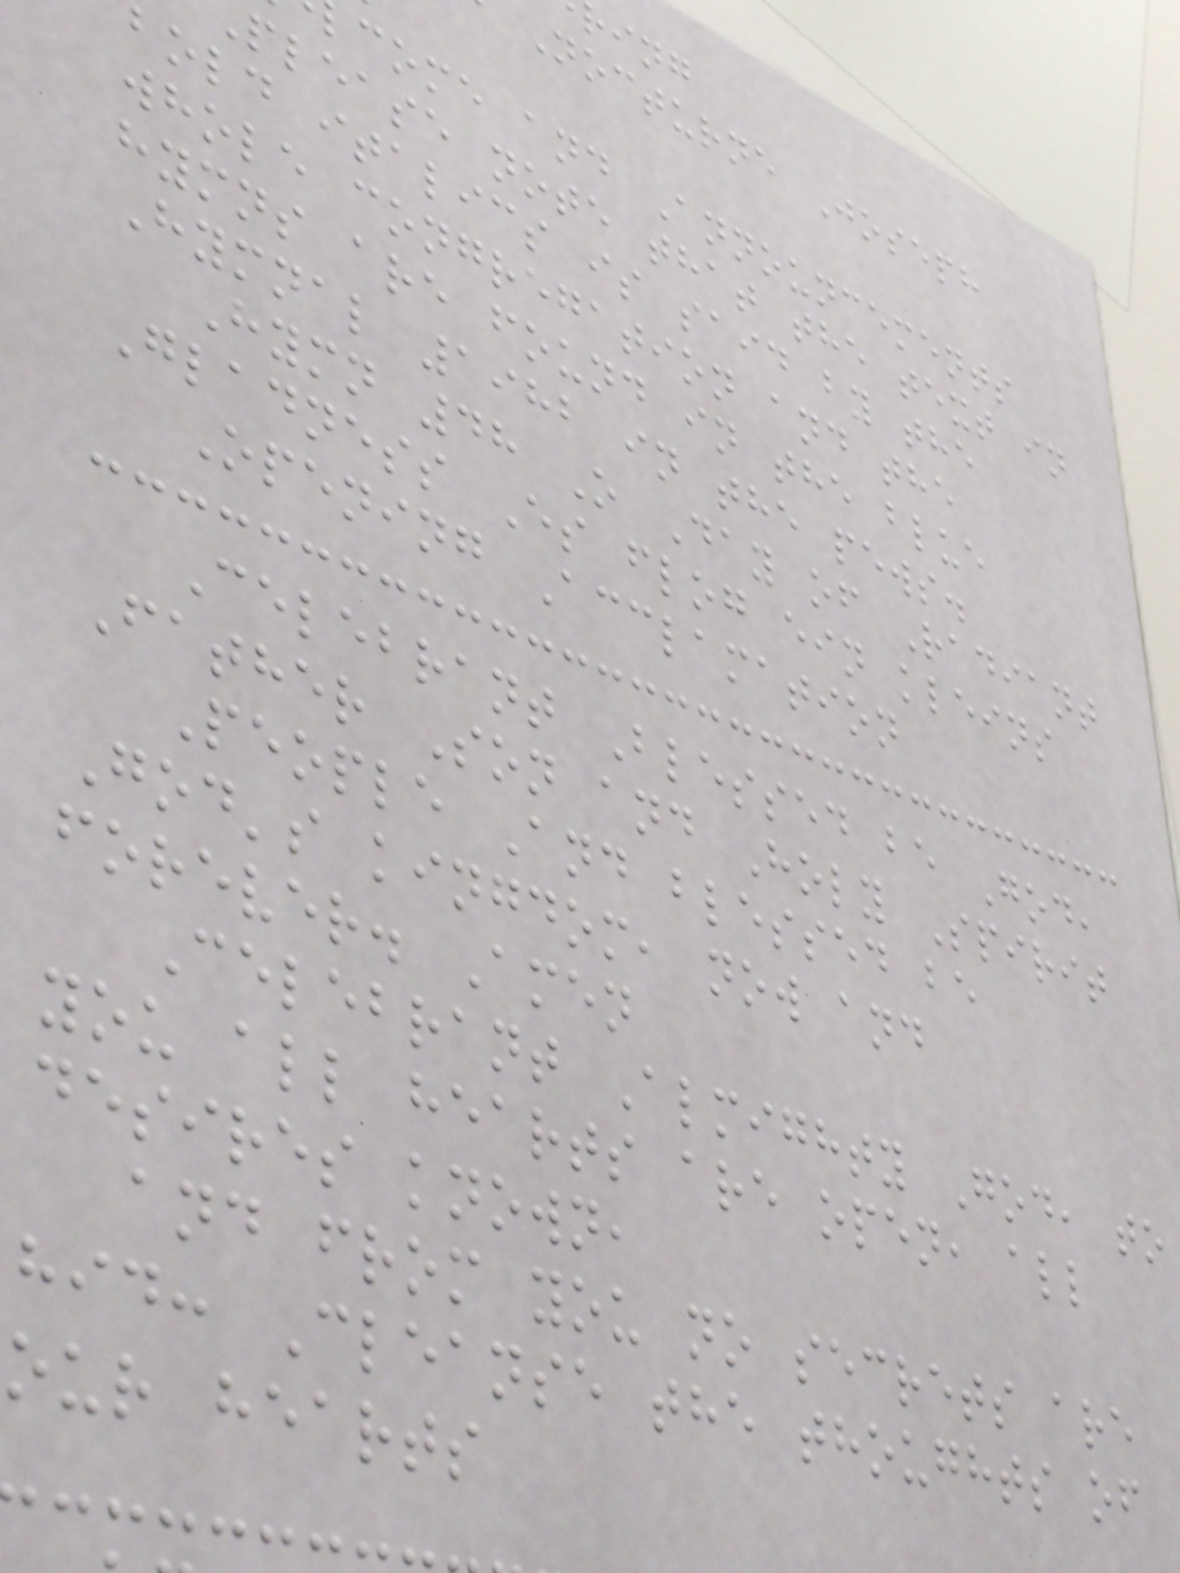Nocturne Joseph
come and Announcements
please note that the text in
bold italics is said by the
whole congregation and the
hymns are found in the blue
Hymnal 1982 in the pews.
Hymn 48 O Day of Radiant
Gladness Es flog ein kleins
Opening Acclamation
Celebrant Blessed be God,
Father Son and Holy Spirit
People And blessed be
God's kingdom, now and
forever. Amen
Celebrant Almighty God, to
you all hearts are open, all
desires known,
and from you no secrets are
hid: Cleanse the thoughts of
our hearts
